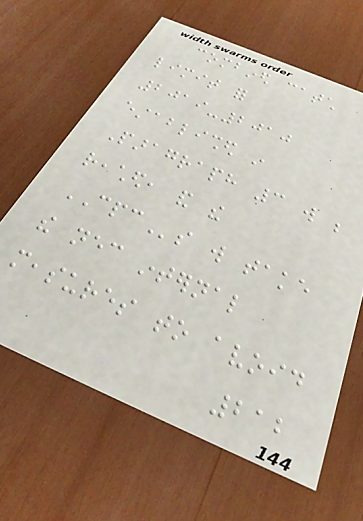combined catch
limit for
2019-2010
established in
Paragraph 3 will be
reached, and the
CPCs will take
the necessary internal
measures to avoid
212
